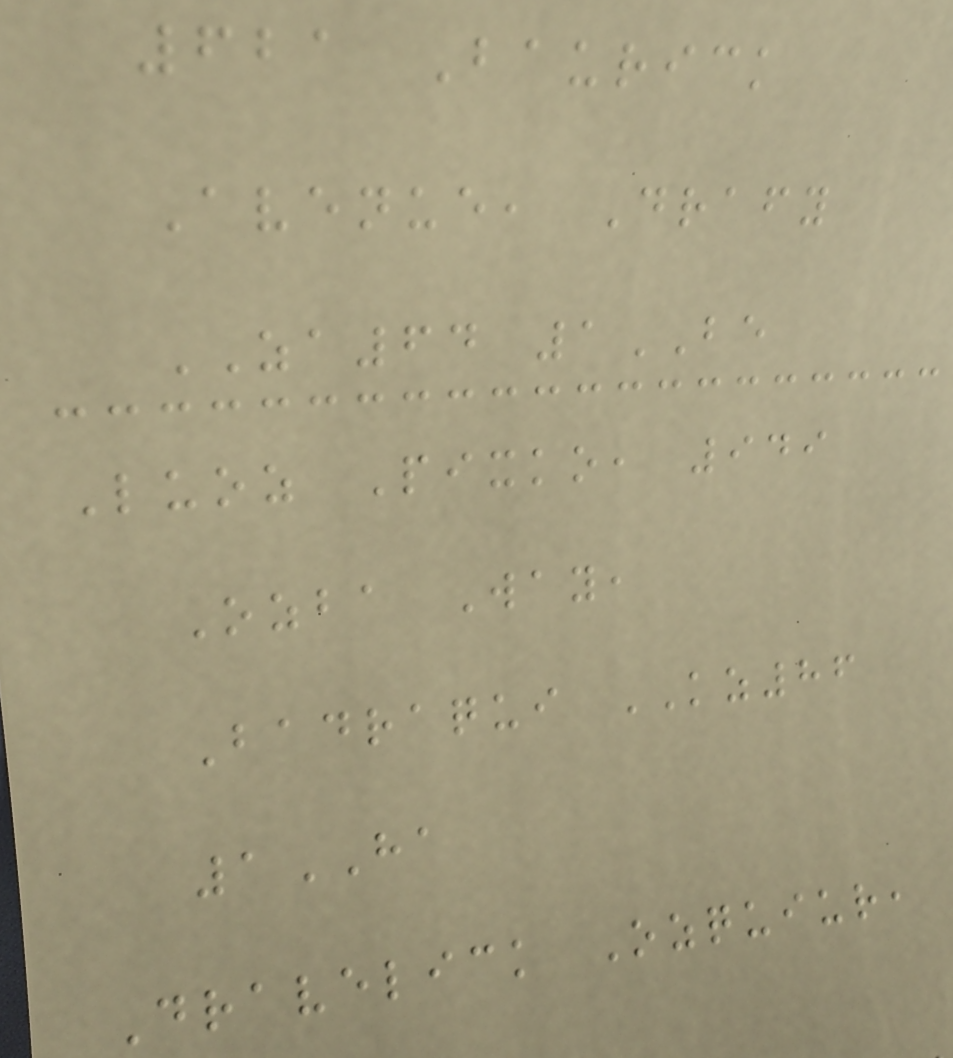621 Baurick
Avenue, Drafy
ZA64 1BE
Luoz Pixko, 949
Ozba Way,
Badraqui KZ86
1HA
Dravelick Ozquiur,
